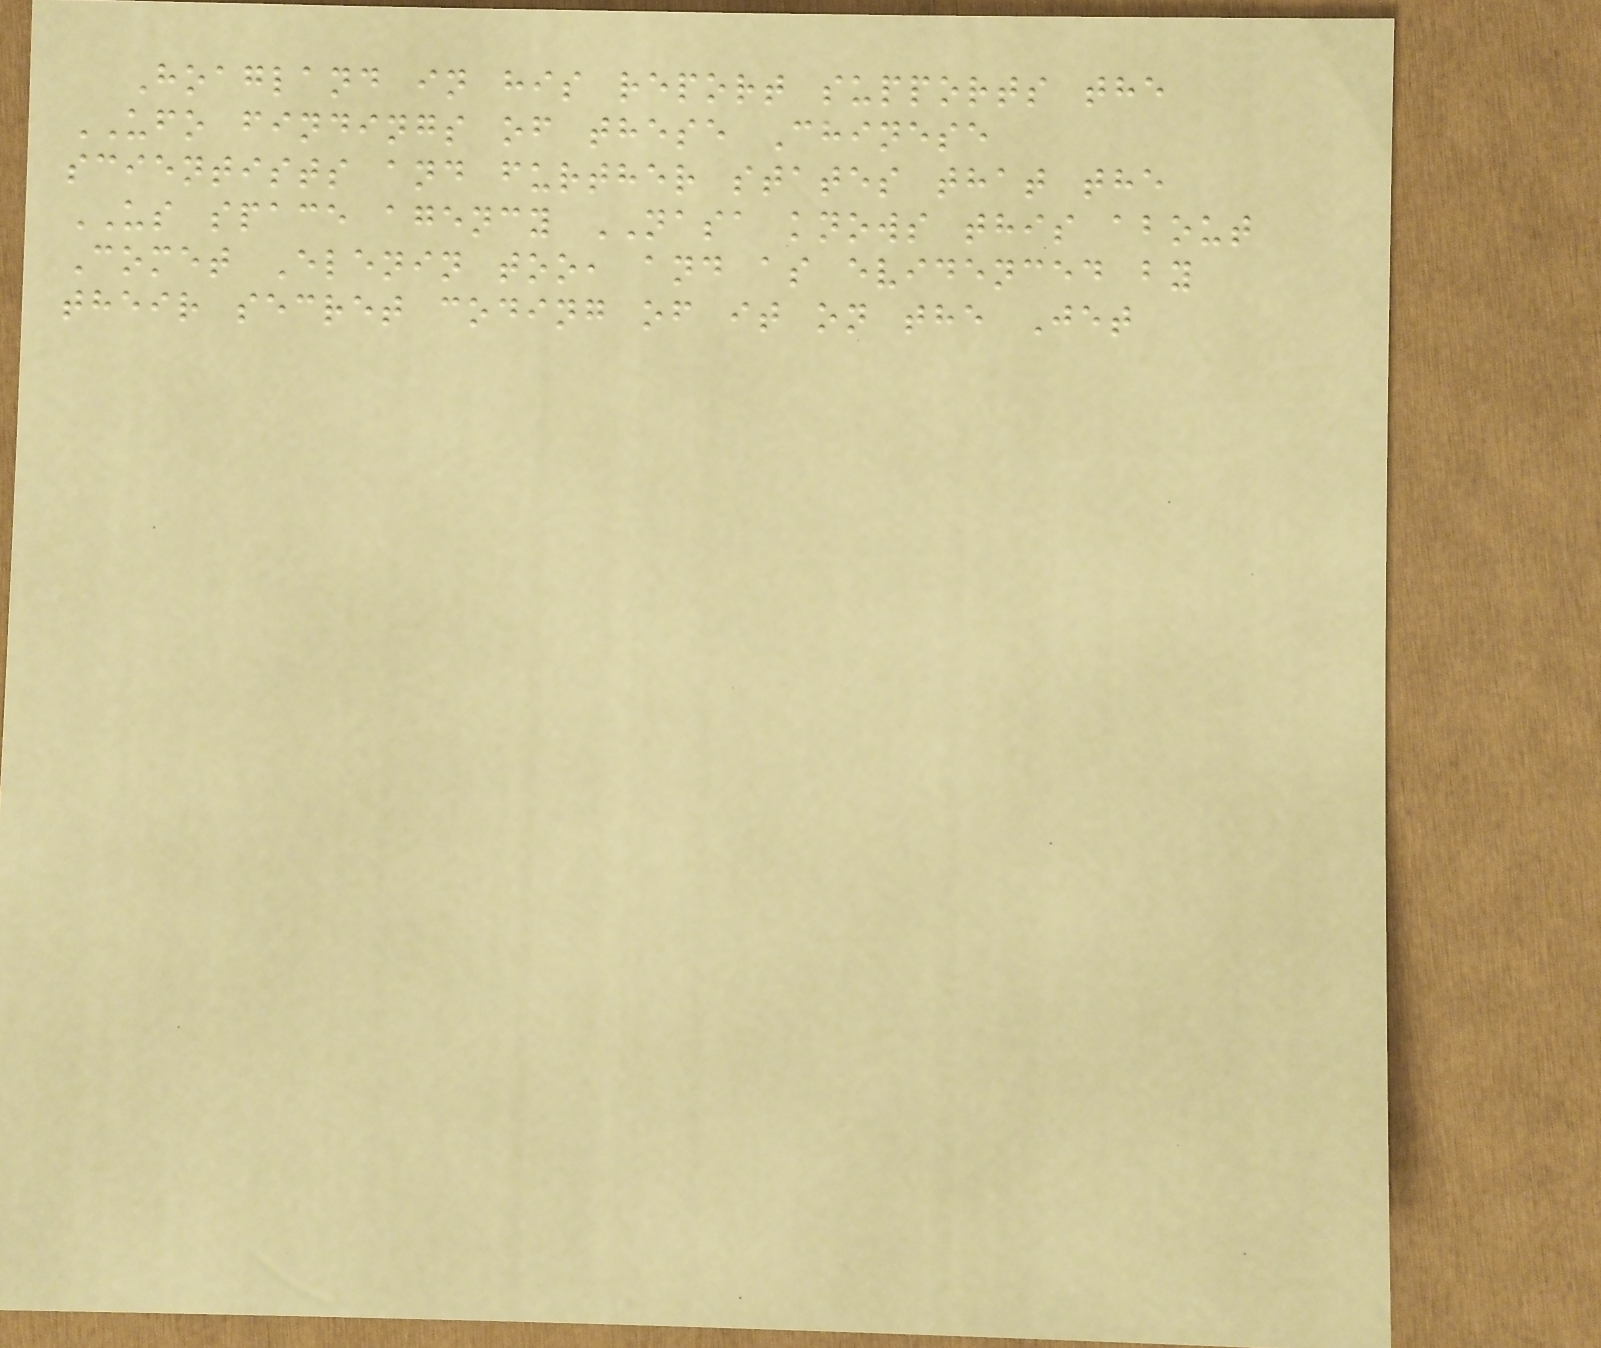Hoagland in his report supports the
UFO findings of these Chinese
scientists and further states that the
US space agency NASA knows this about
Comet Elenin too, and as evidenced by
their secret coding of it on the Jet
